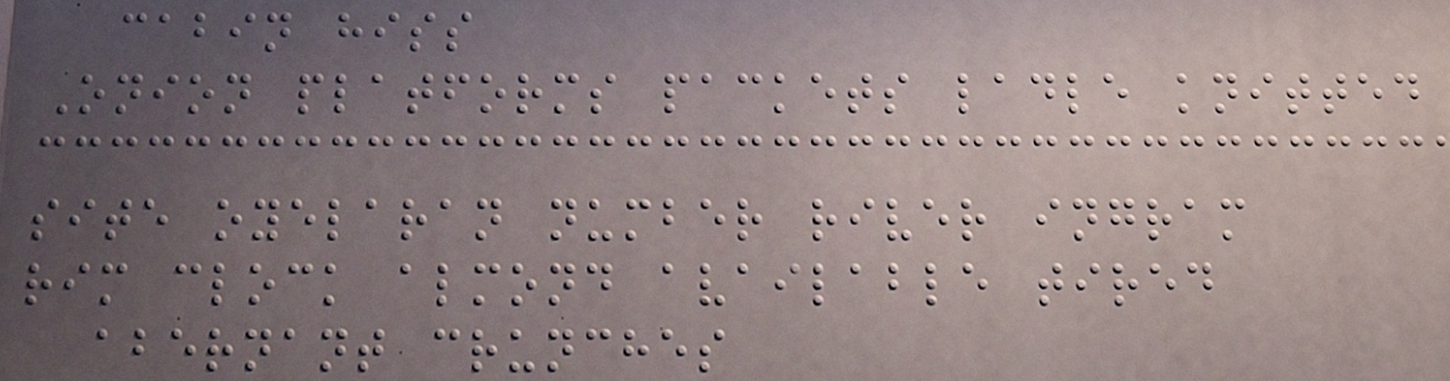cabin hiss
Onion platforms packets ladle knitted
site oyelaran number river ingram
rim clock almond available tired
abernant crunches
